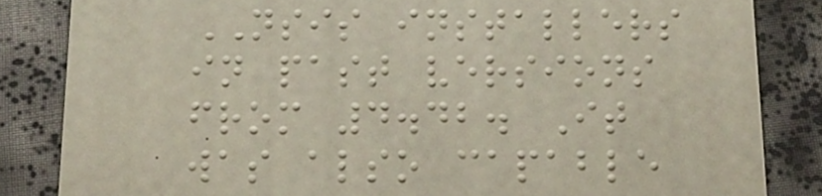NSIS installers
in past versions
from 4.42. It
was also capable
